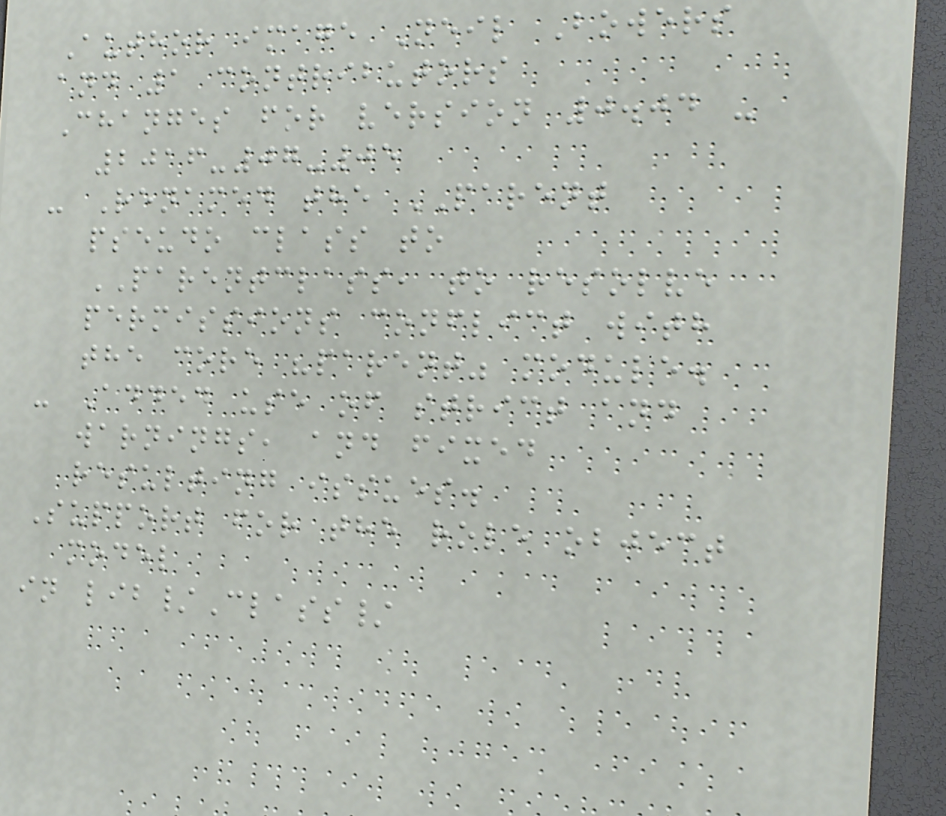Author image Neil Bowers
and 1 contributors
Changes for version 0.04 -
2016-07-05
- Renamed the PARENT
pseudo class to
PARENTCLASS, to resolve
permissions conflict with
the core "parent" module.
- Added use of strict and
warnings, and fixed
resulting issues.
Support for the role object
model
in lib/Class/
